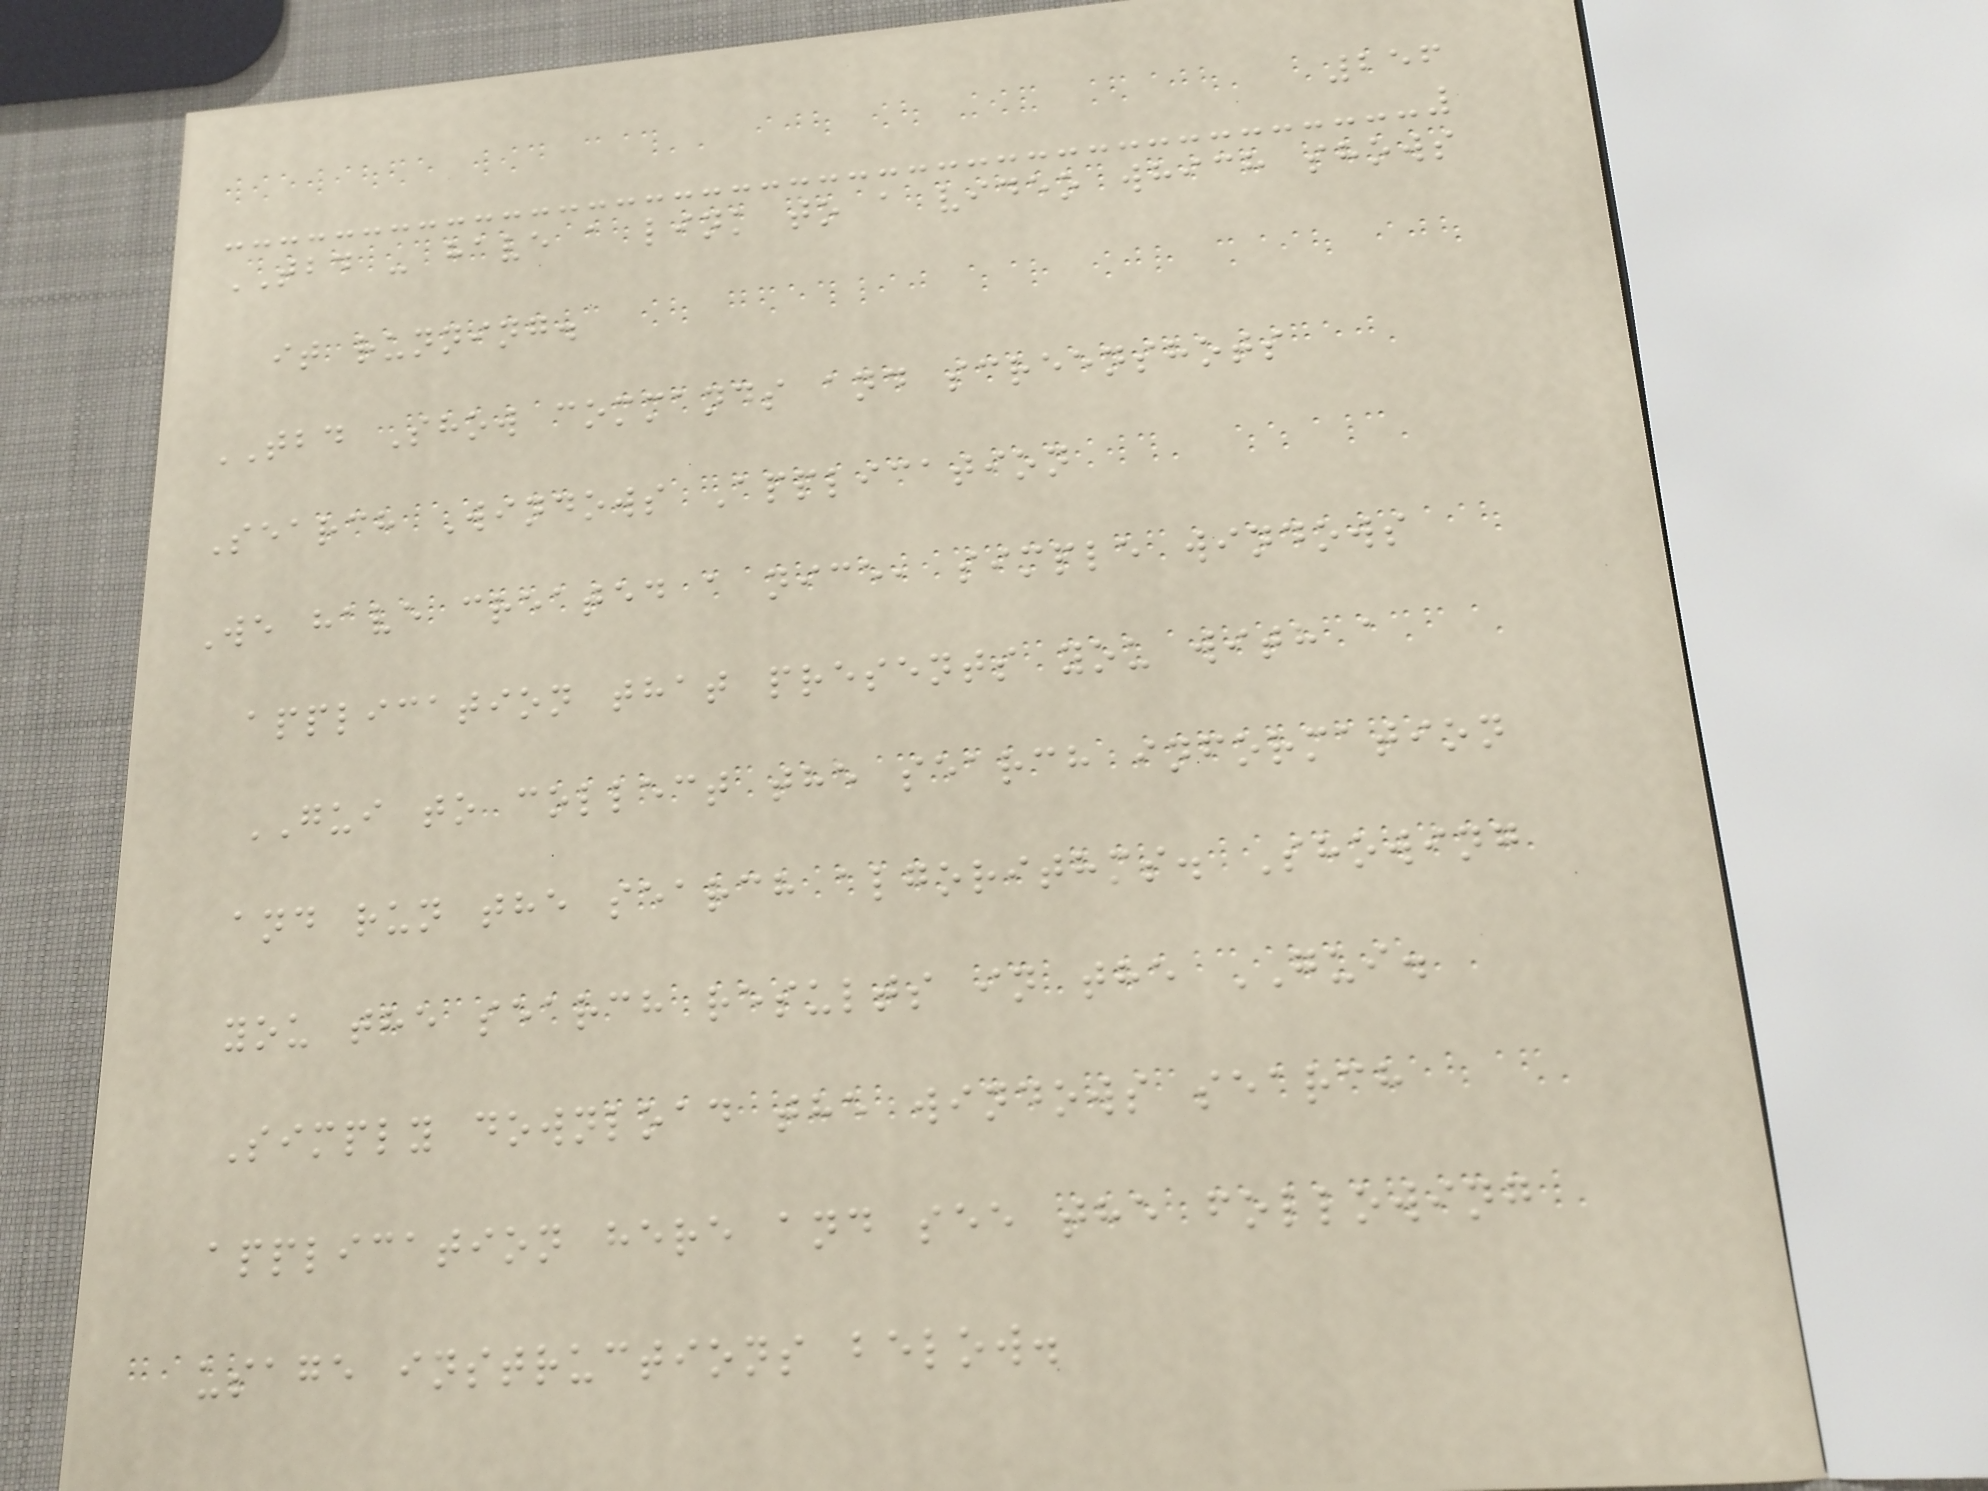256
TBD - have a link to a video which shows
it running.
TBD Show commands and screenshots
Search Windows Application
We have created a nice, simple windows
application that presents you with a
GUI to collect the search information
and run the search algorithms. Showing
you the search results in the GUI.
Simply download the windows search
application here and see the following
usage instructions below.
